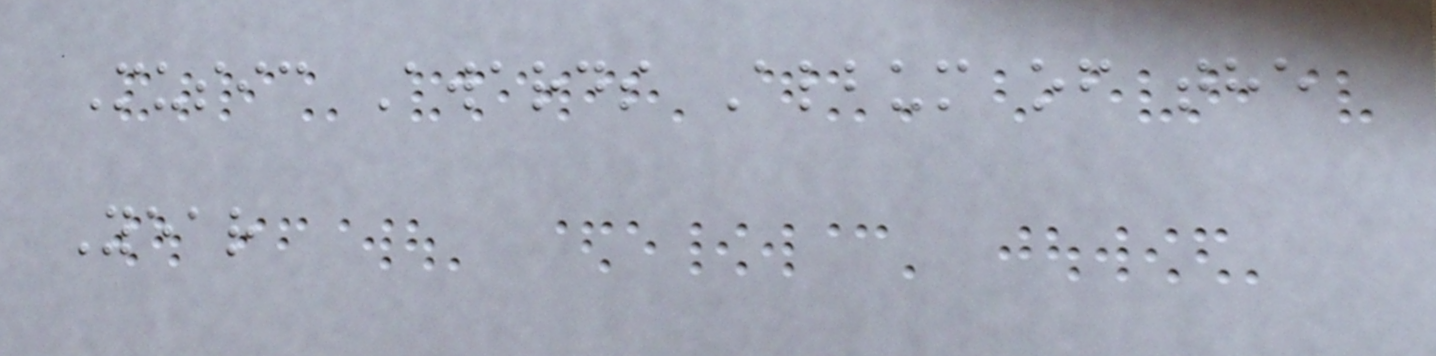Music Awards Album of the
Year
